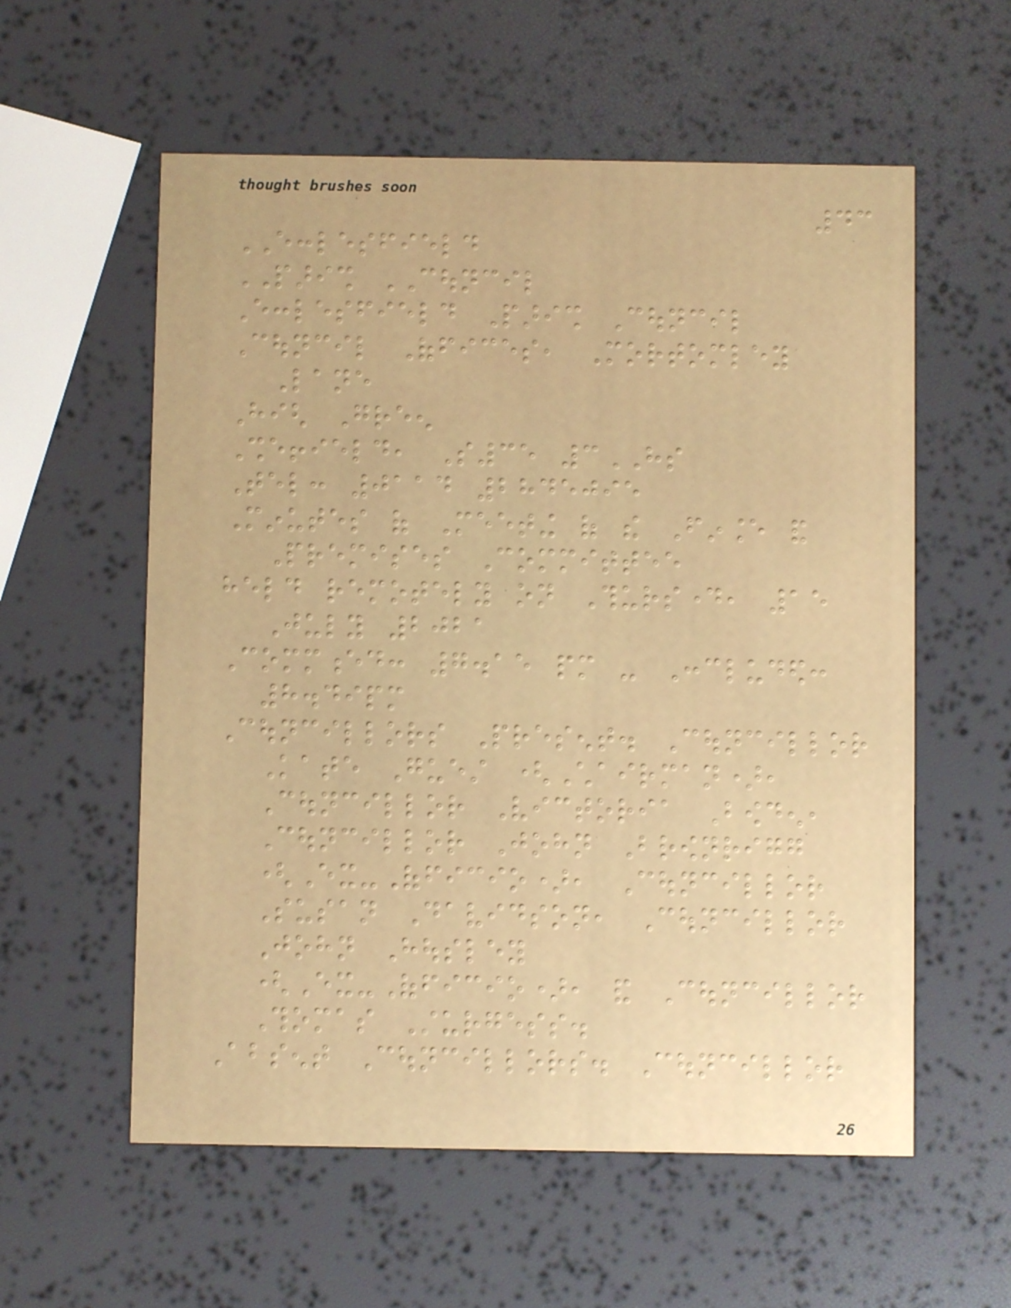43
ECCLESFIELD
PARISH COUNCIL
Ecclesfield Parish Council
Council Offices, Mortomley
Lane
High Green
Sheffield, S35 3HS
Tel: 0114 2845095
Minutes of Meeting of the Finance and
Premises Committee
held remotely on Thursday, 15
July 2021
Commenced: 7.15 pm - Concluded:
8.49pm
Councillors Present. Councillor
Kate Guest (Chairman),
Councillor Victoria Bowden,
Councillor John Brownrigg
(Ex-Officio), Councillor
Susan Davidson, Councillor
John Housley
(Ex-Officio), and Councillor
Thomas Sturgess.
Absent Councillors. Councillor
